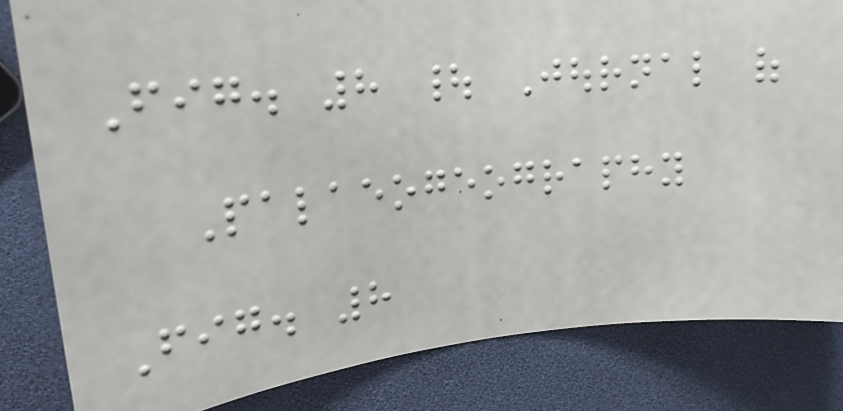Fig. 8 | Journal of
Palaeogeography
Fig. 8
